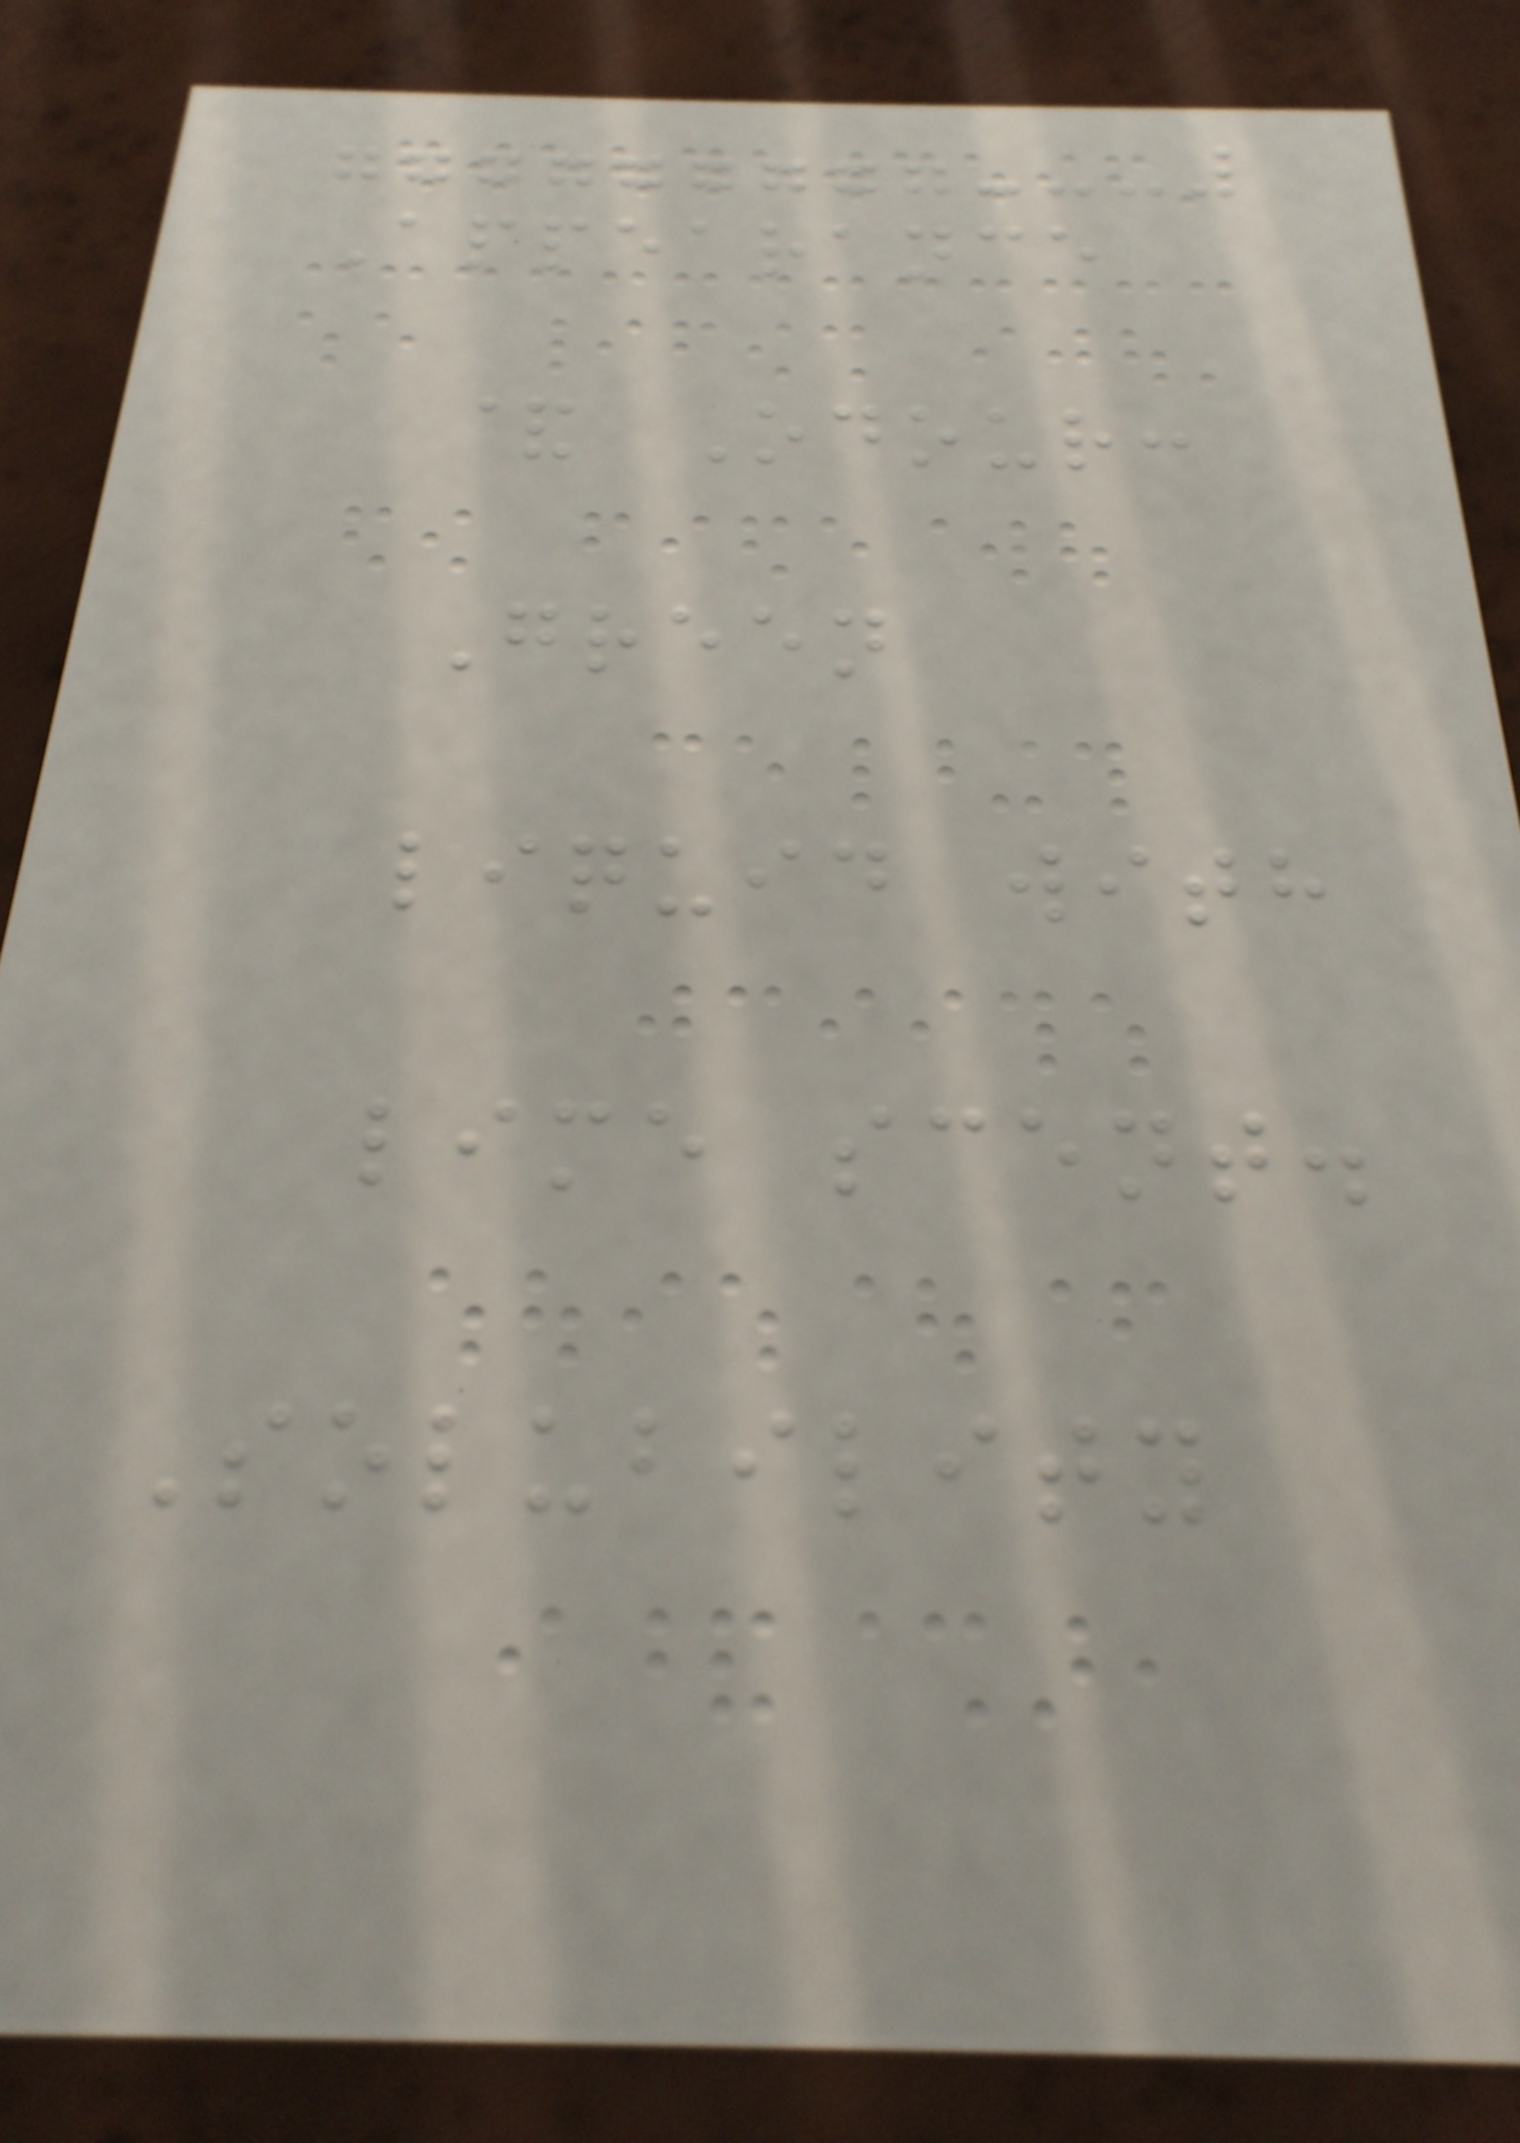Appearance
& Odour:
Green
liquid with
lime scent.
Solubility
